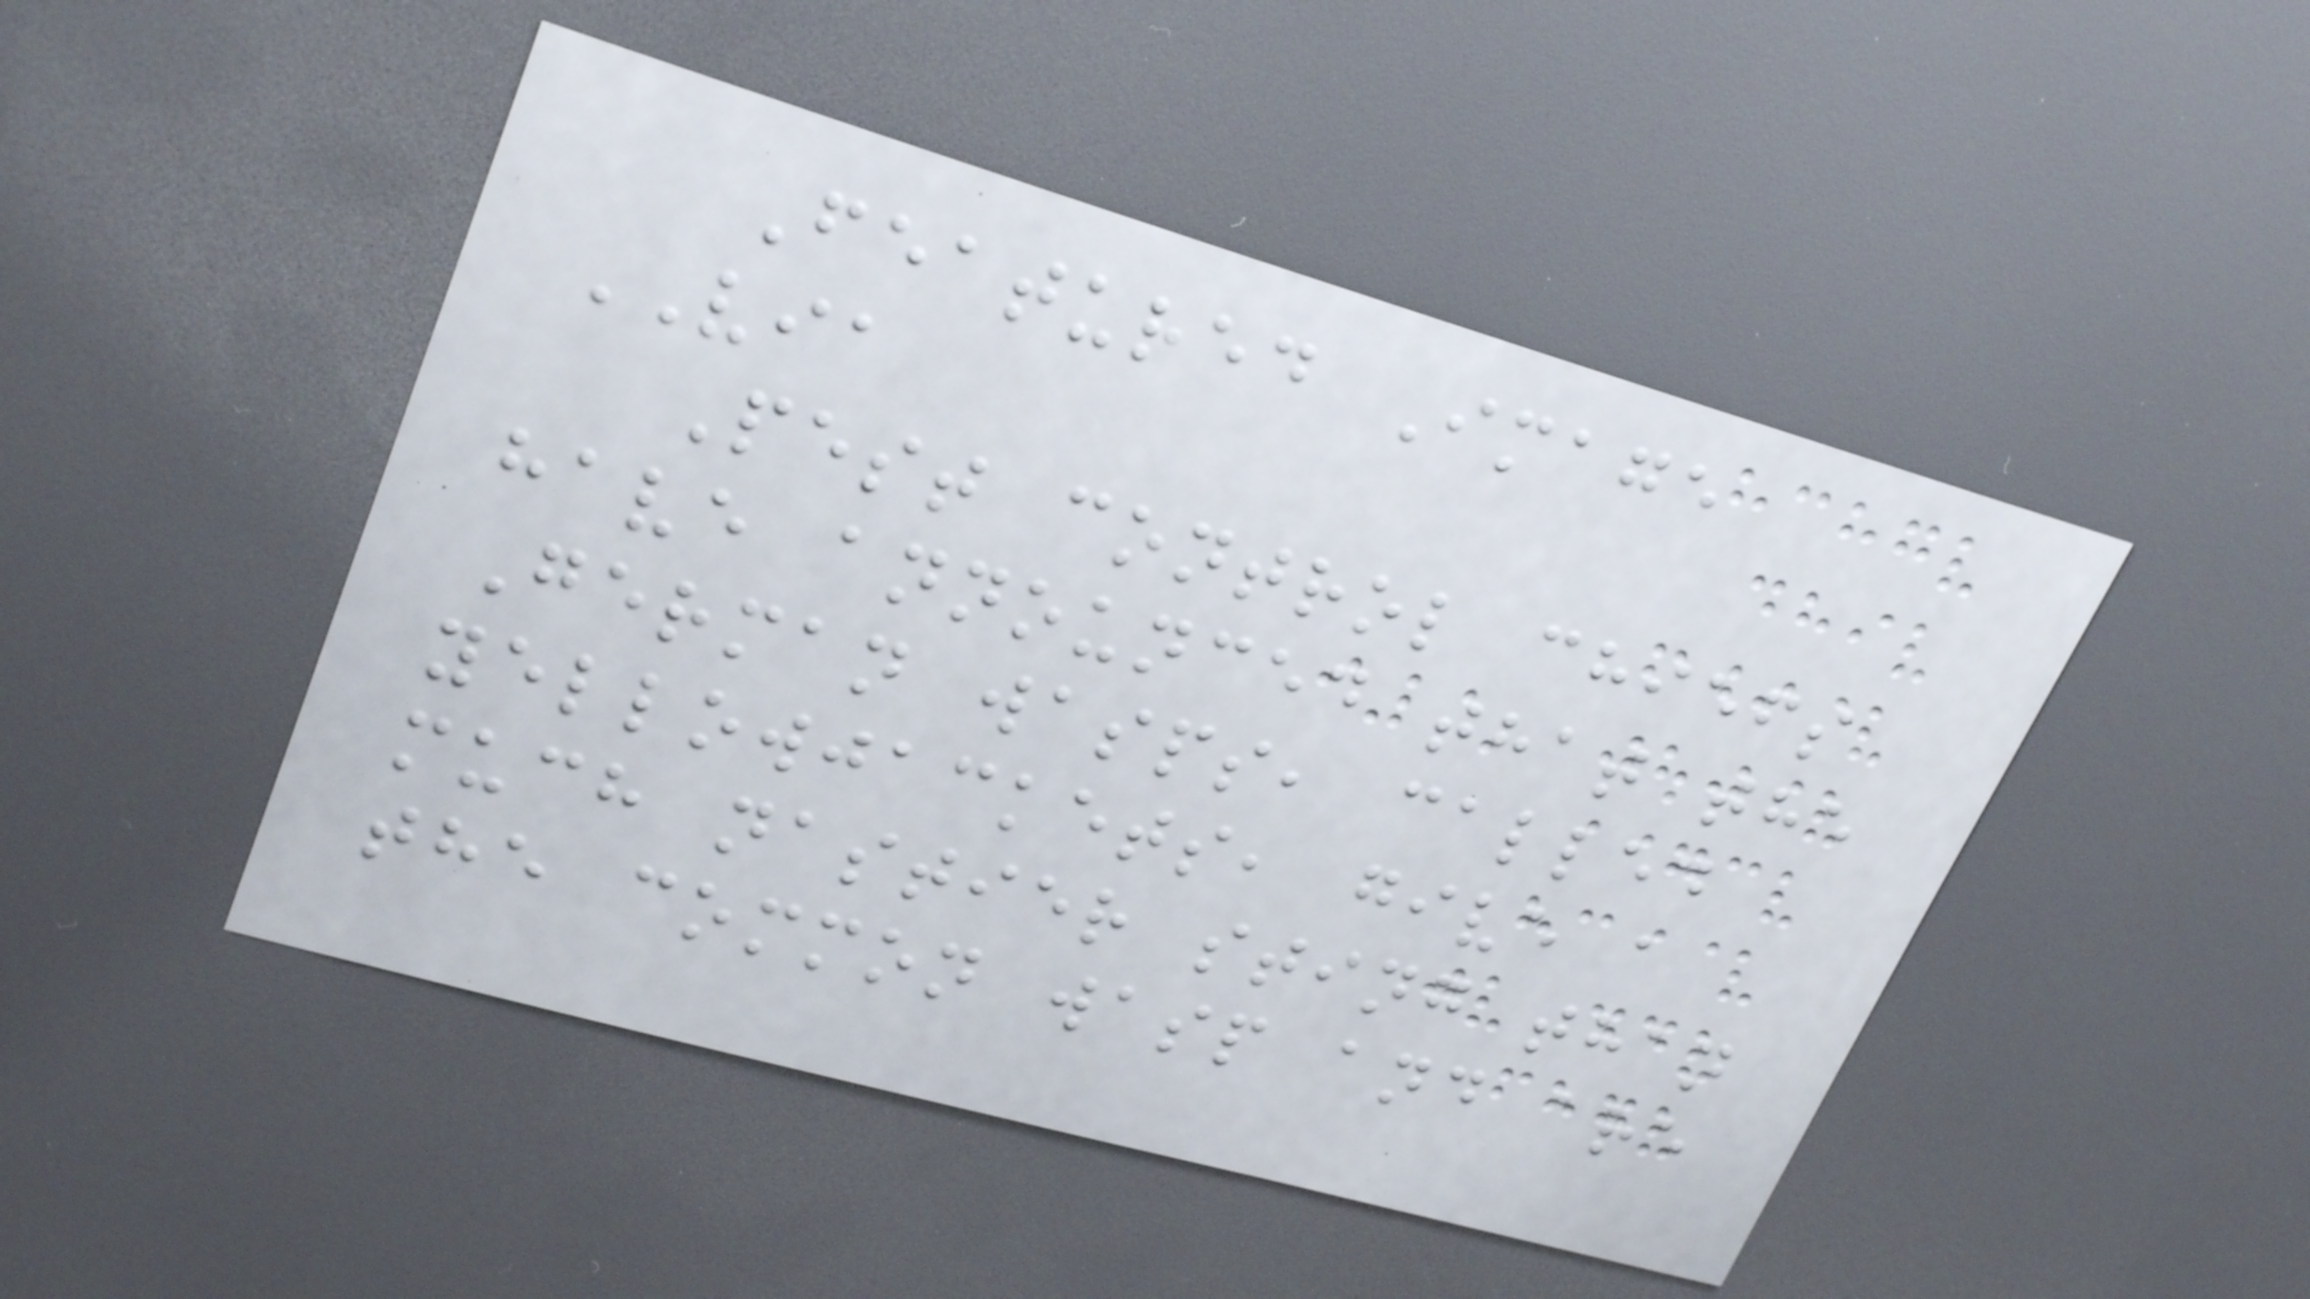Featured Image
VIA
Pest control chiefs
have announced that the
German wasps, called
yellowjackets, give a
much nastier sting than
the common wasp and are
